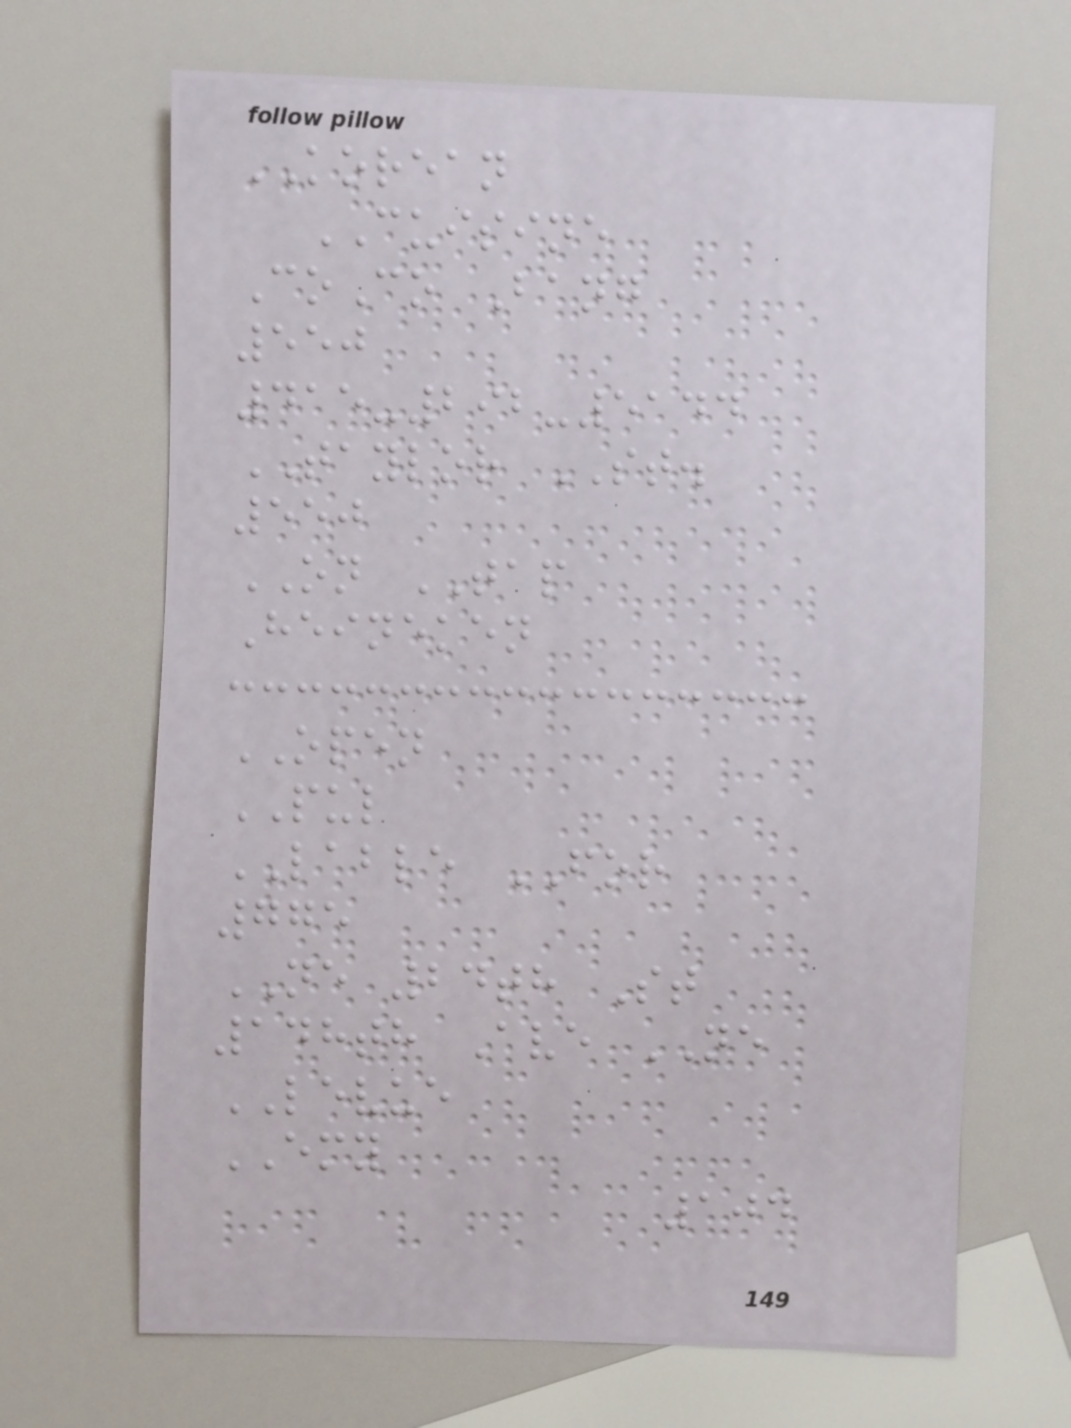KOREAN
CUISINE
CoCo Bang
550
415-292-5144
TAYLOR ST.
550
ON TAP
Heineken
OPEN
PUL
LABLE FOR
775
NE 24th St
148th Ave NE
LEVUE
EMY
104
